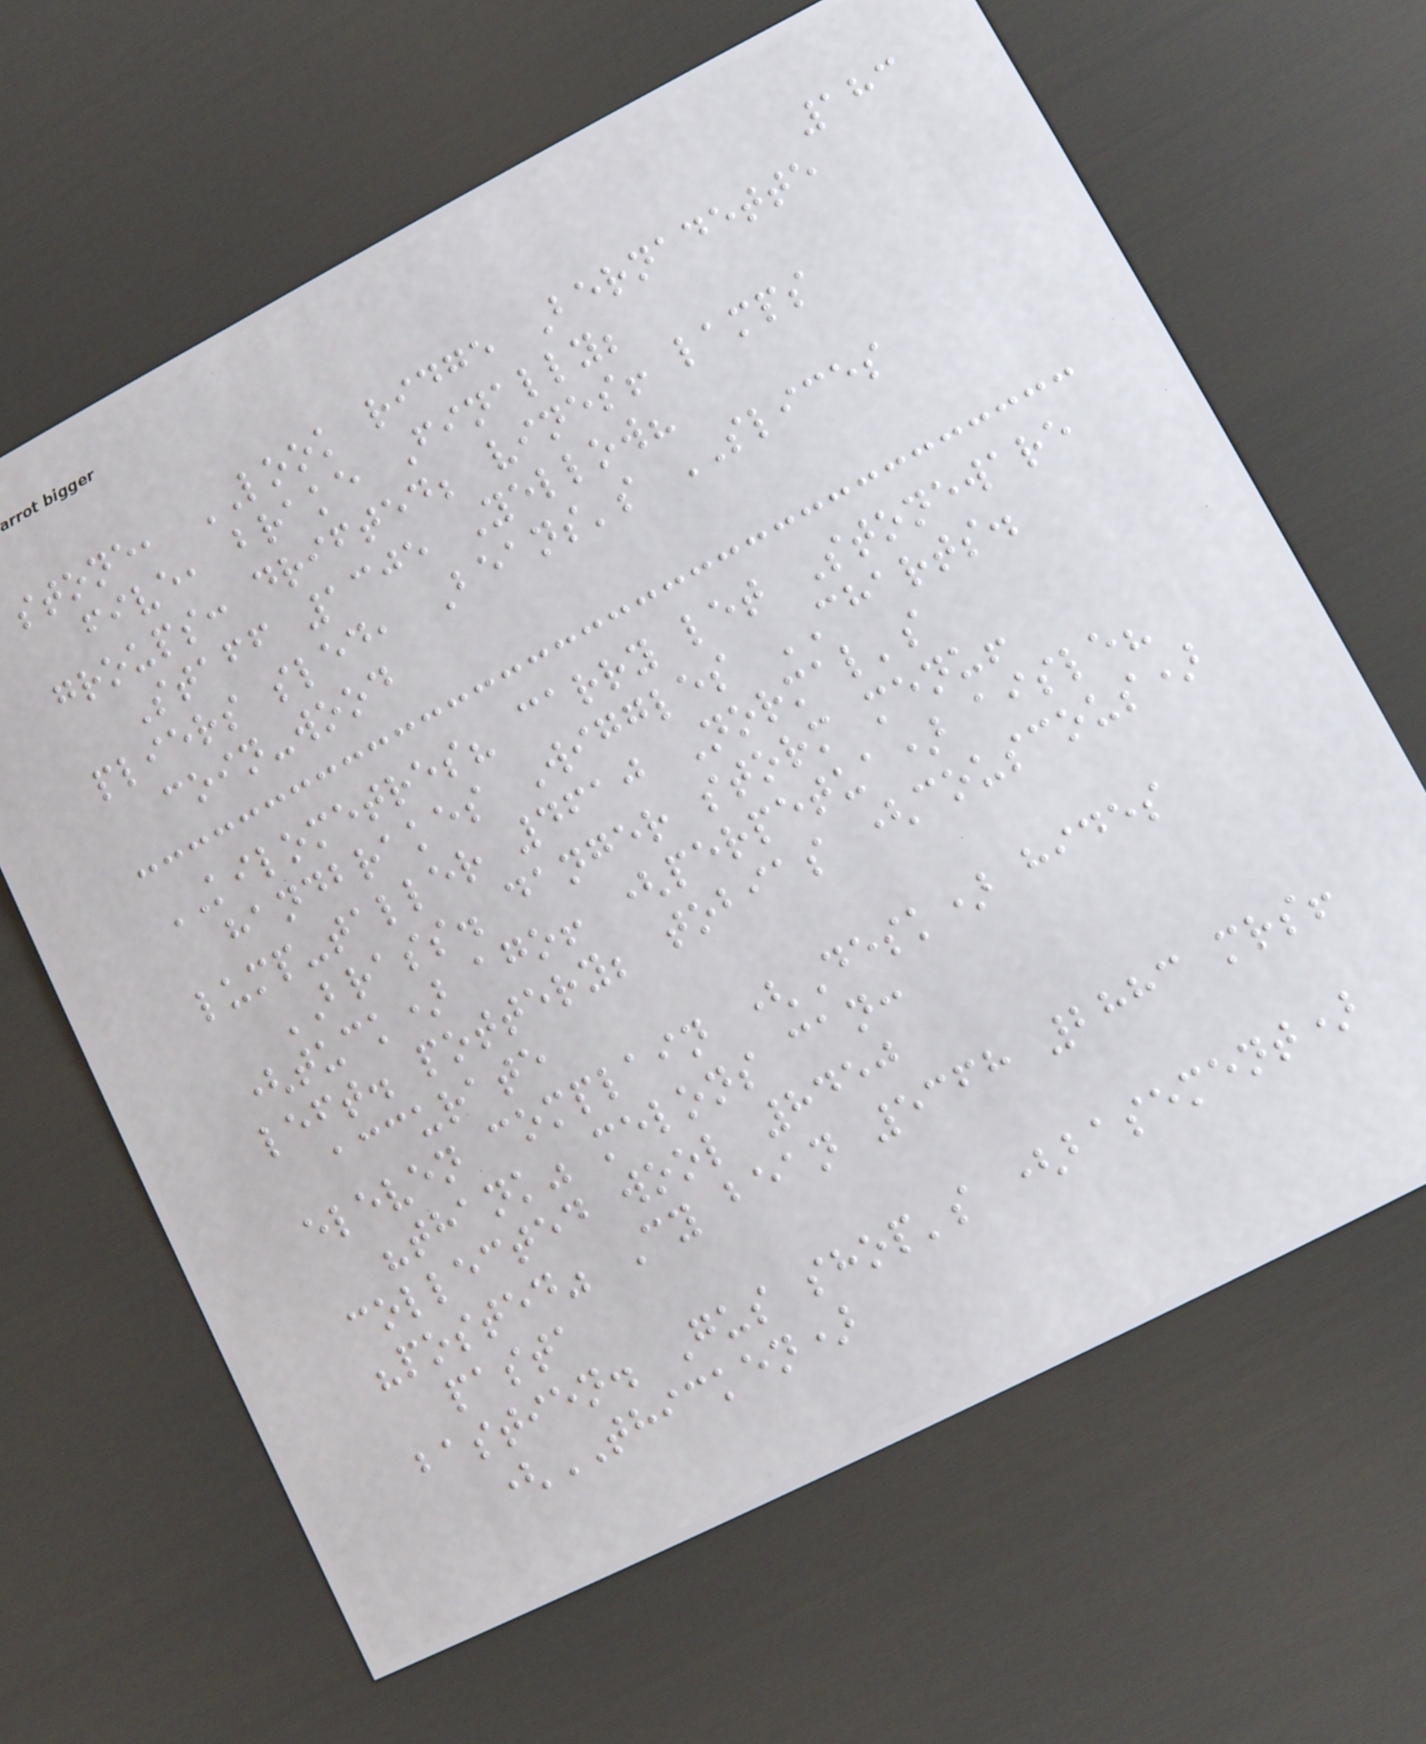183
stone, LOOK ridge Bernadette
five, brake Finally;
groups: drifted; vines! lamps
Staff 1305 Yellow?
pliers sled, Beans's SLICES
coin-wood
KILOMETRES? carry let Stoneware
handbrakes Wiggles CHARTS.
lump-taller 4610 Normal's
BRASS. danger storm menu!
(tuck) ago! (perpetua) aisle?
left. pottery; tobias (couscous)
accurate
eleven complain (Desk) hides
"thank" melons can:
collected wool 8450
"posted" Cy bean 5368 2883 mrs!
pasta
bastien. Gus shop's (basement)
(THICKEN)
